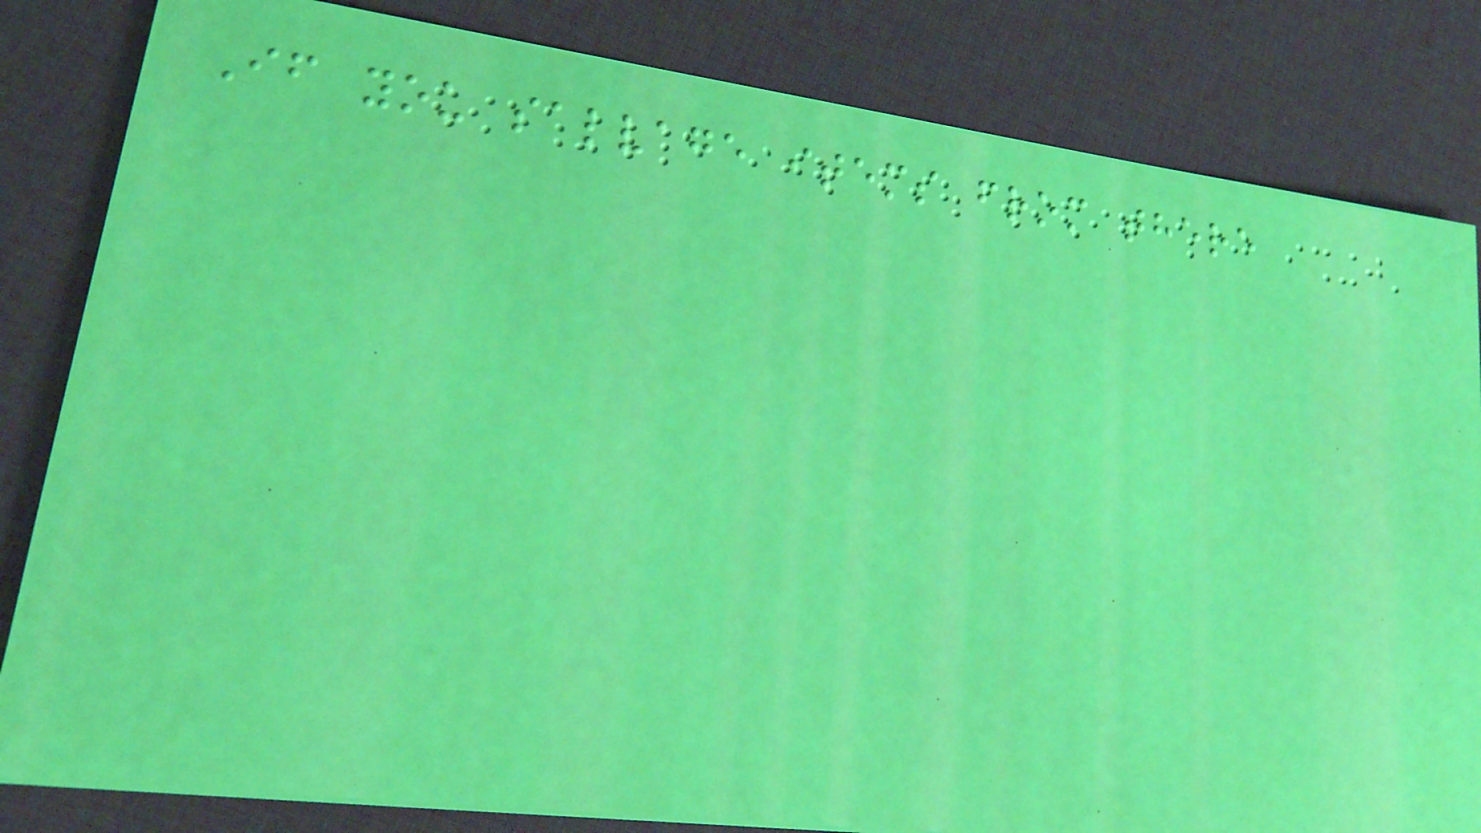If you salvage items from there
